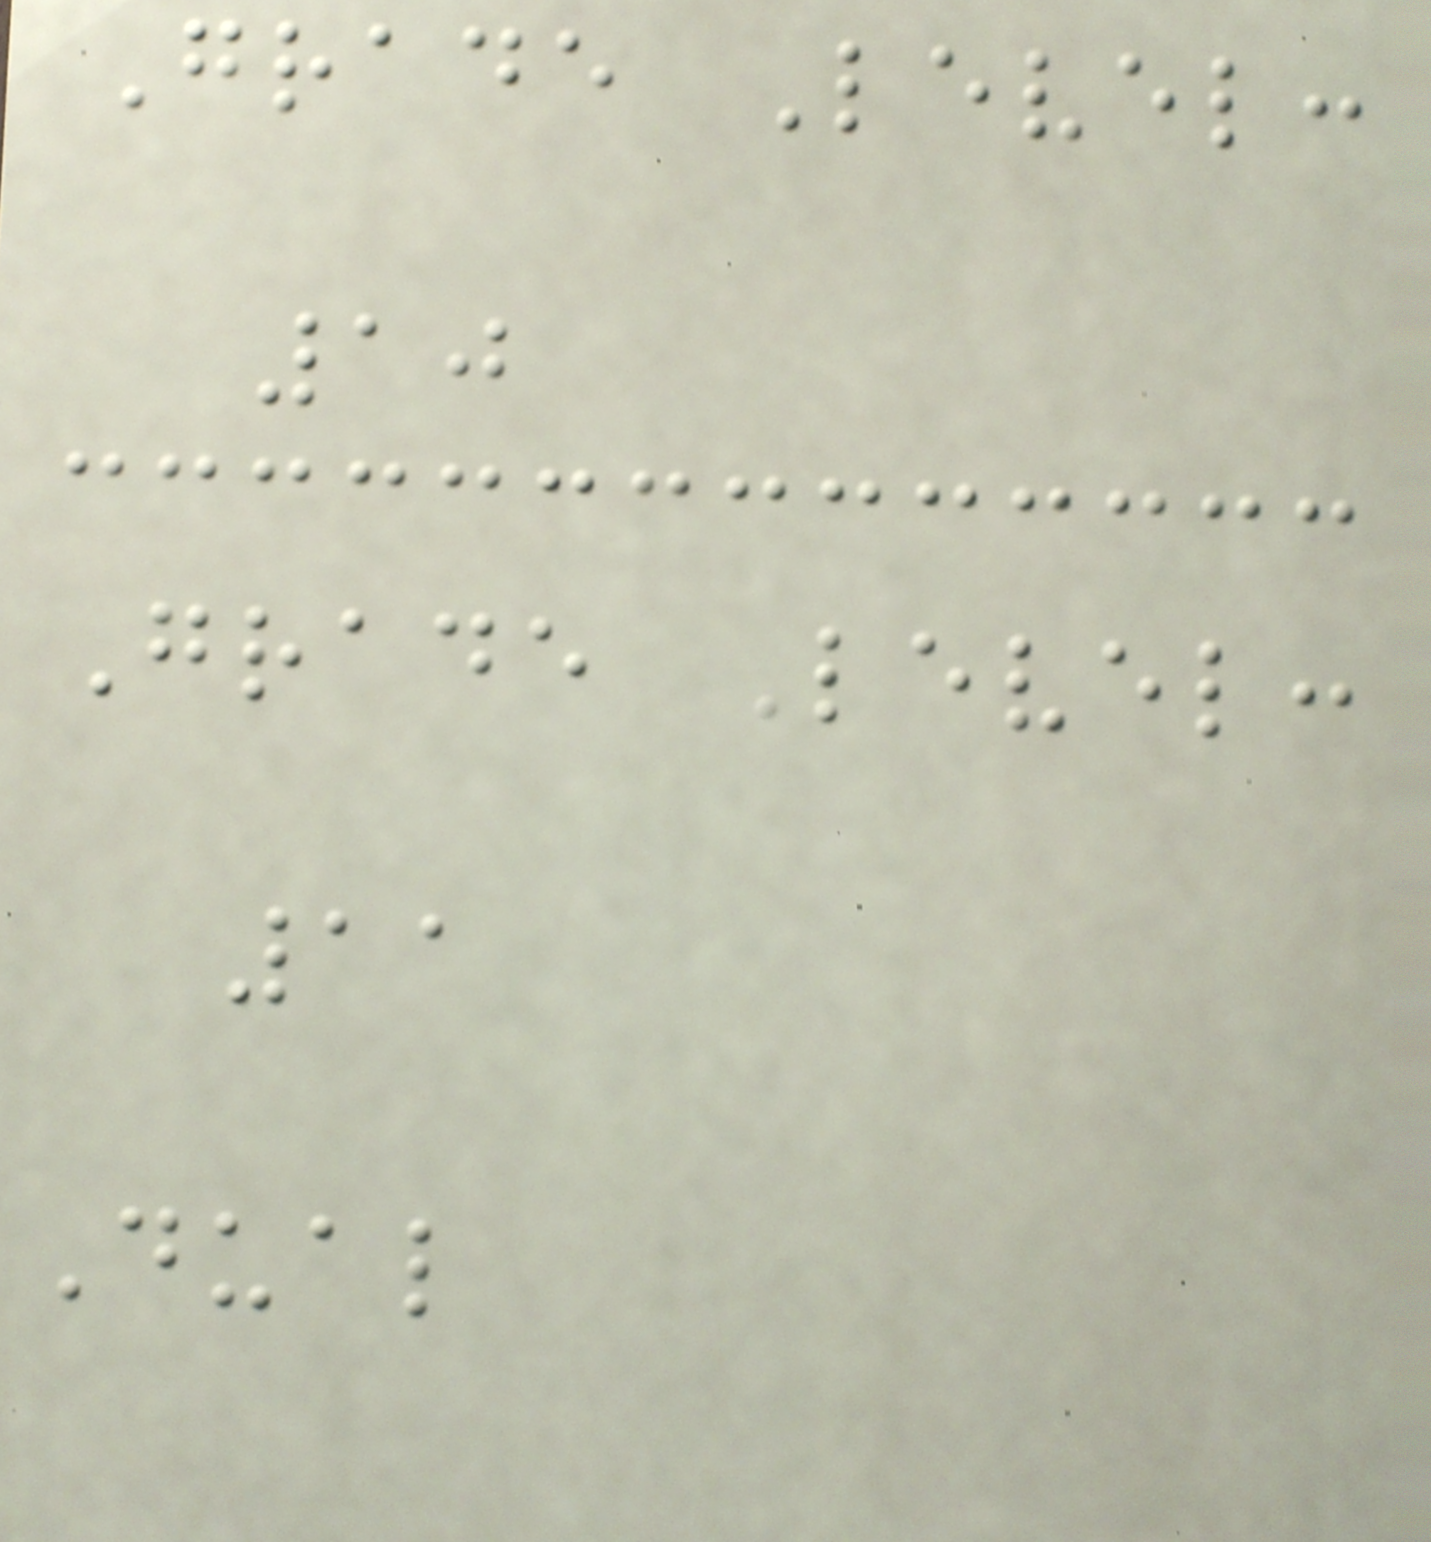Grade Level:
10
Grade Level:
11
Dual
